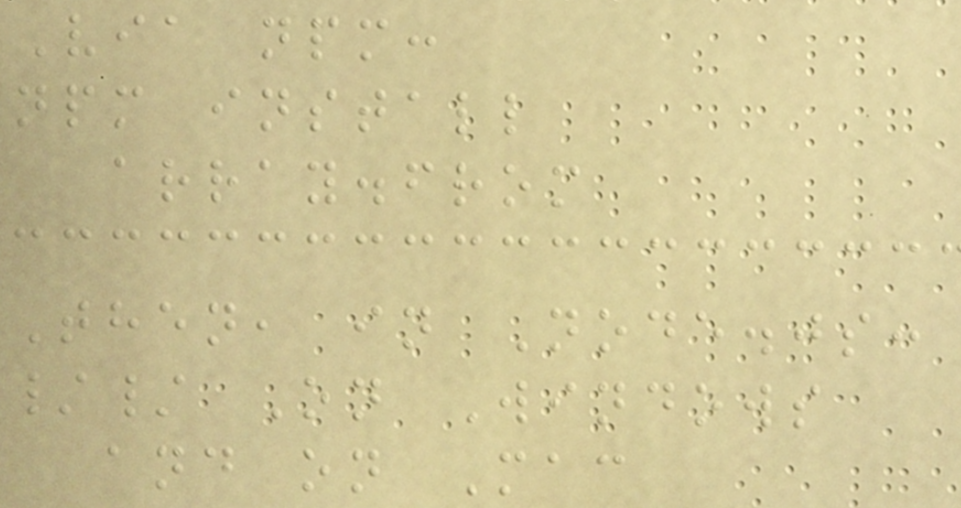Via npm:
npm install
array.from
Then, in Node.js:
// On Windows
and on Mac
